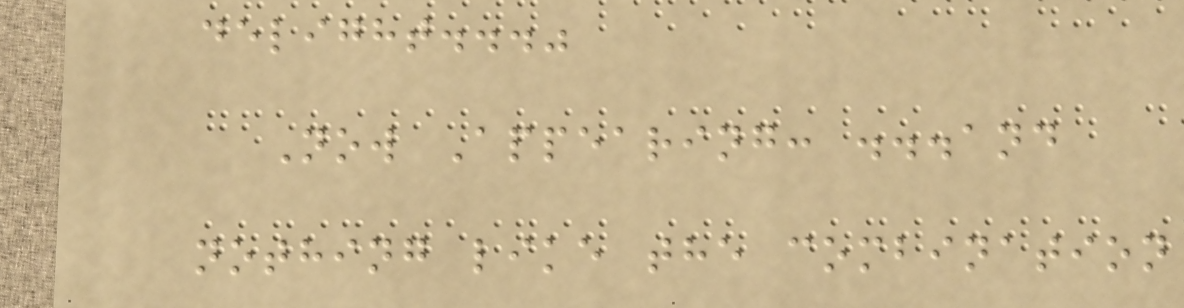delight..."
Now Appearing: ...and
nothing like the combination
